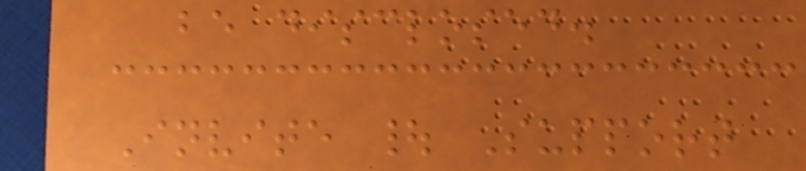be disclosed.
Invite | Support
